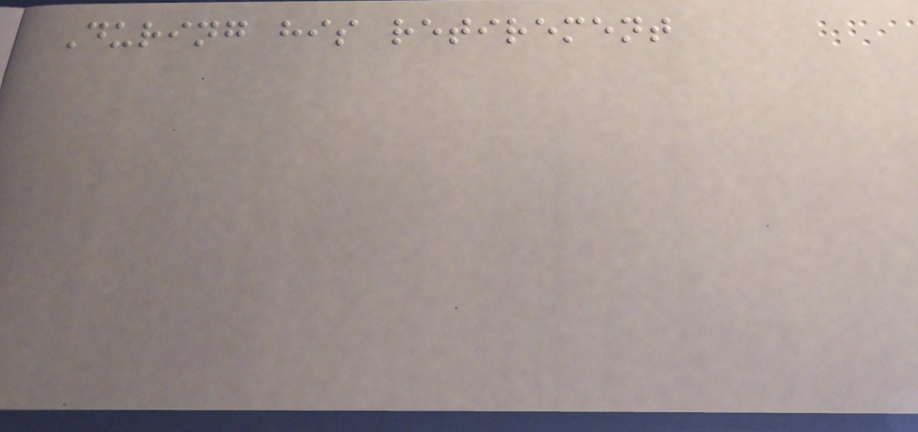During his retirement
